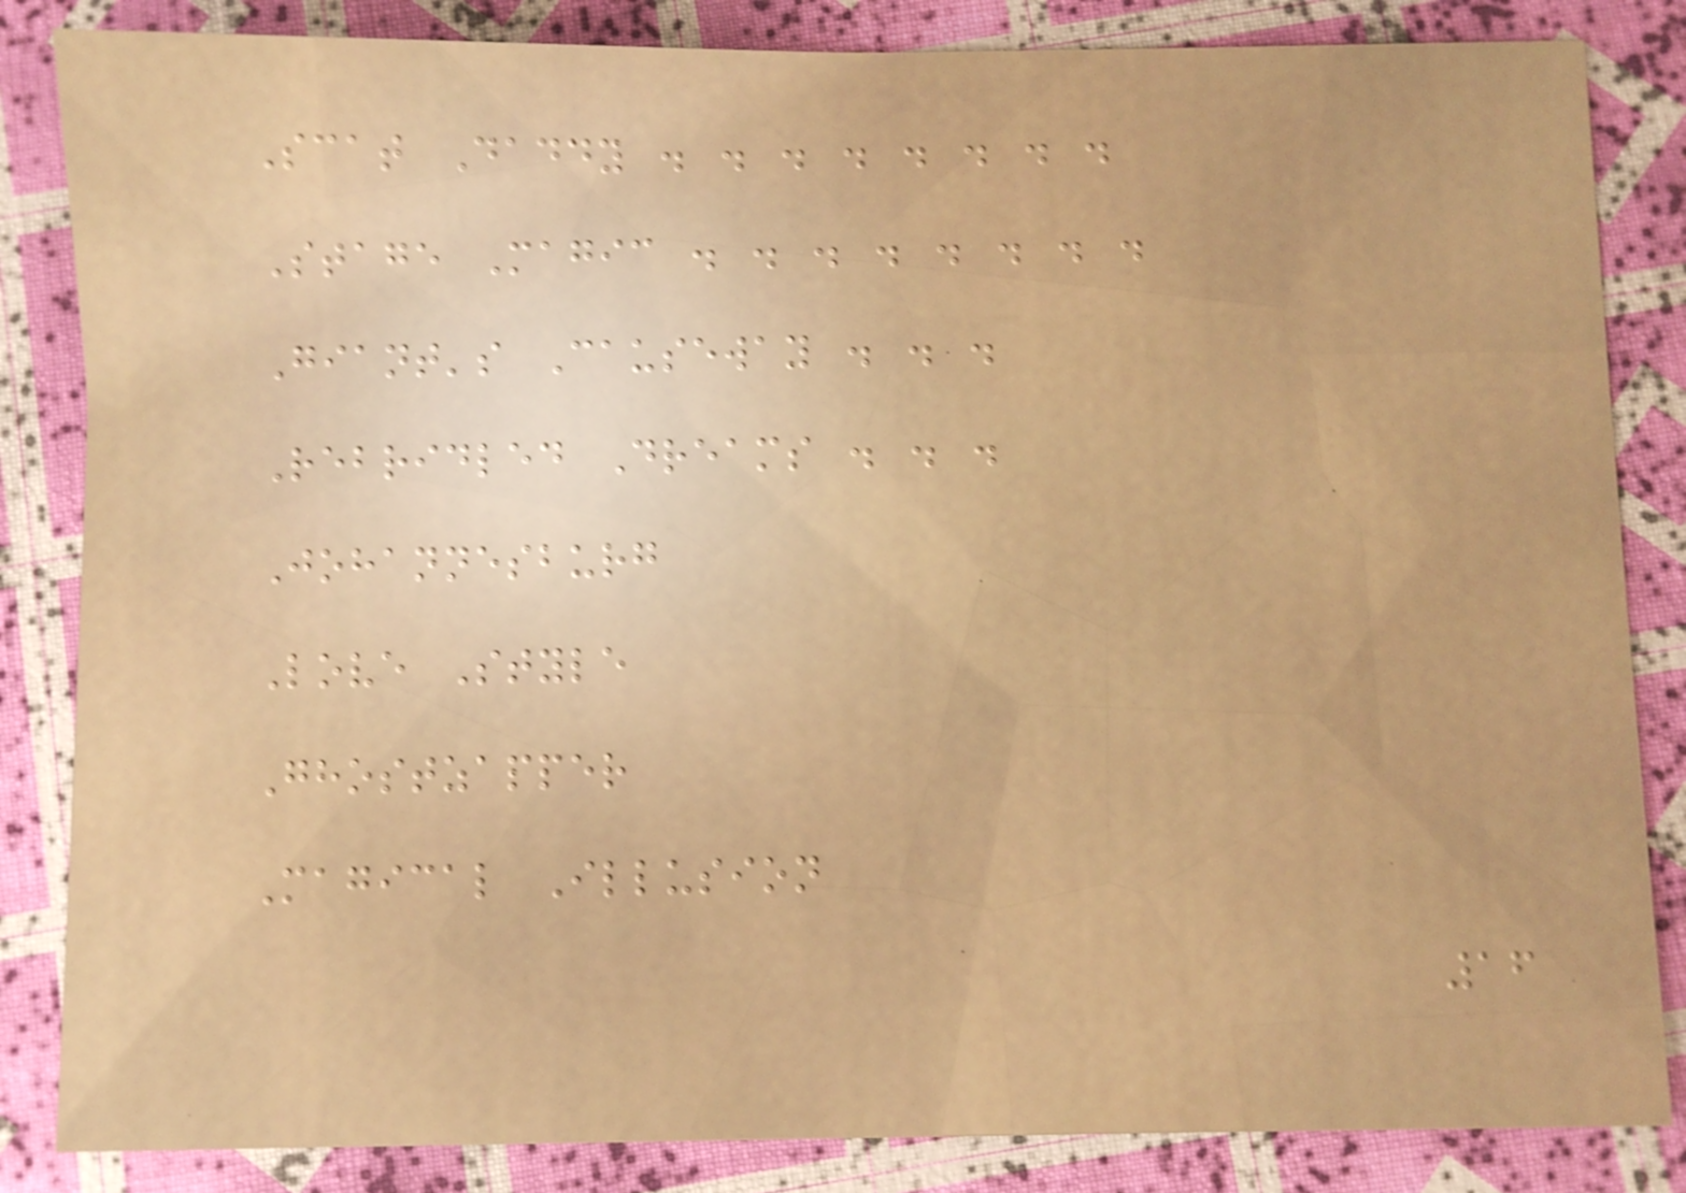Scat Daddy . . . . . . . .
Stage Magic . . . . . . . .
Giant's Causeway . . .
Rebridled Dreams . . .
Johannesburg
Love Style
Ghostzapper
Magical Illusion
16
